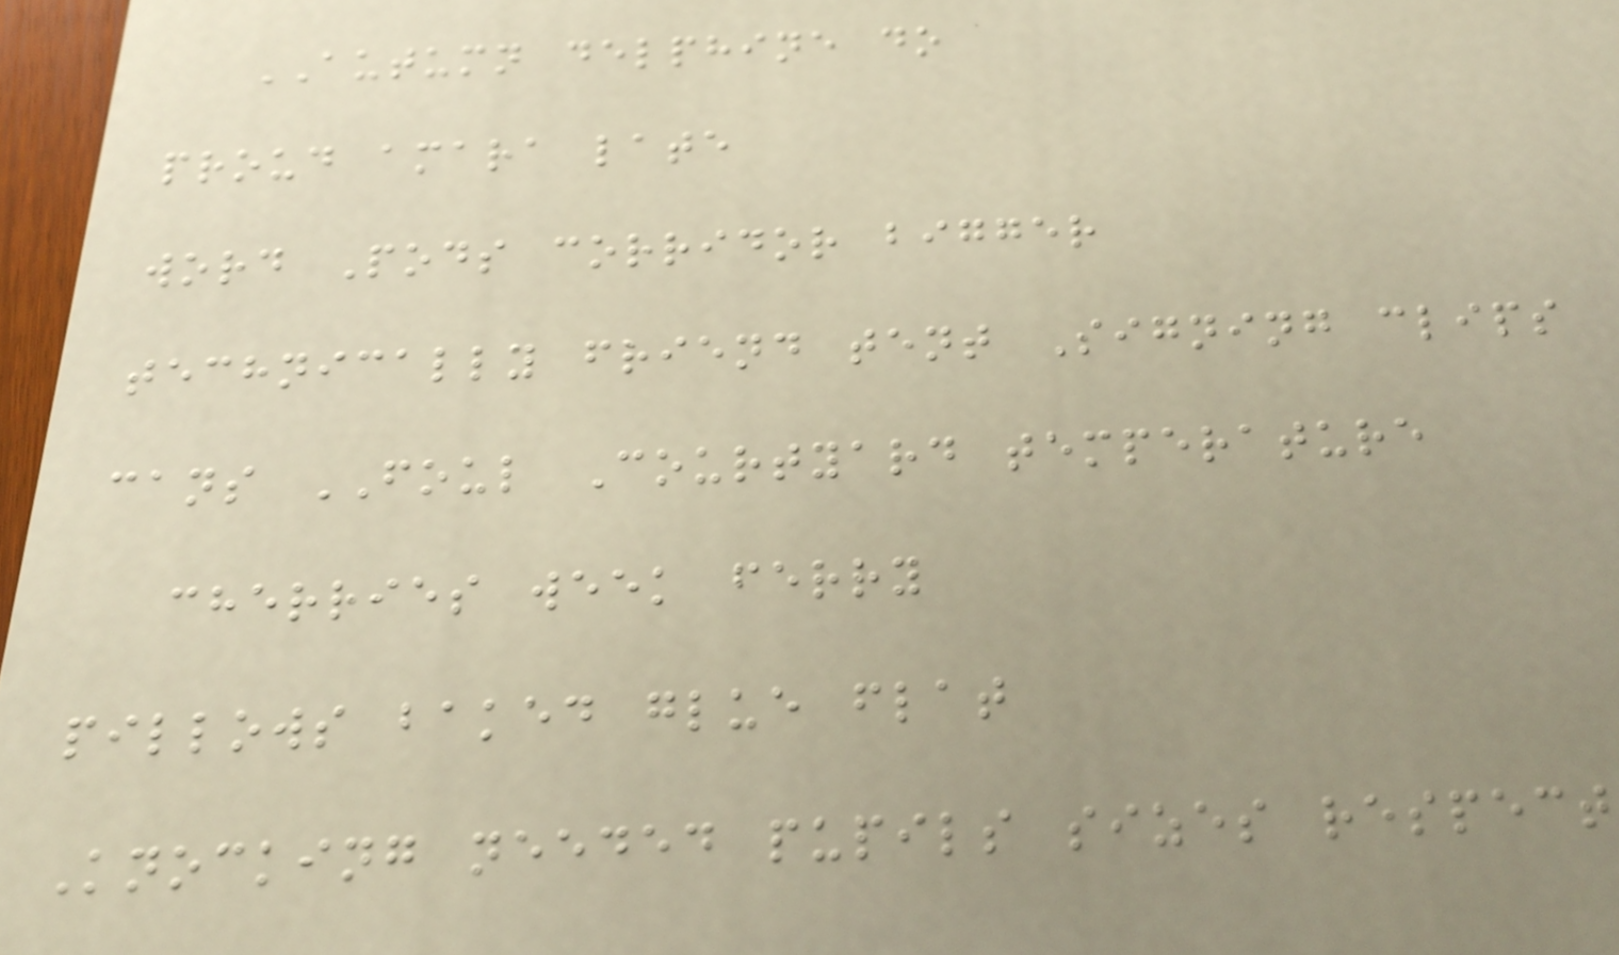AUTUMN delphine do
proud amara late
word Pods corridor bigger
technically friend tent Signing clips
cans FOUL Courtyard temperature
cherries week ferry
pillows baked glue flat
Knocking needed pupils sizes respect
